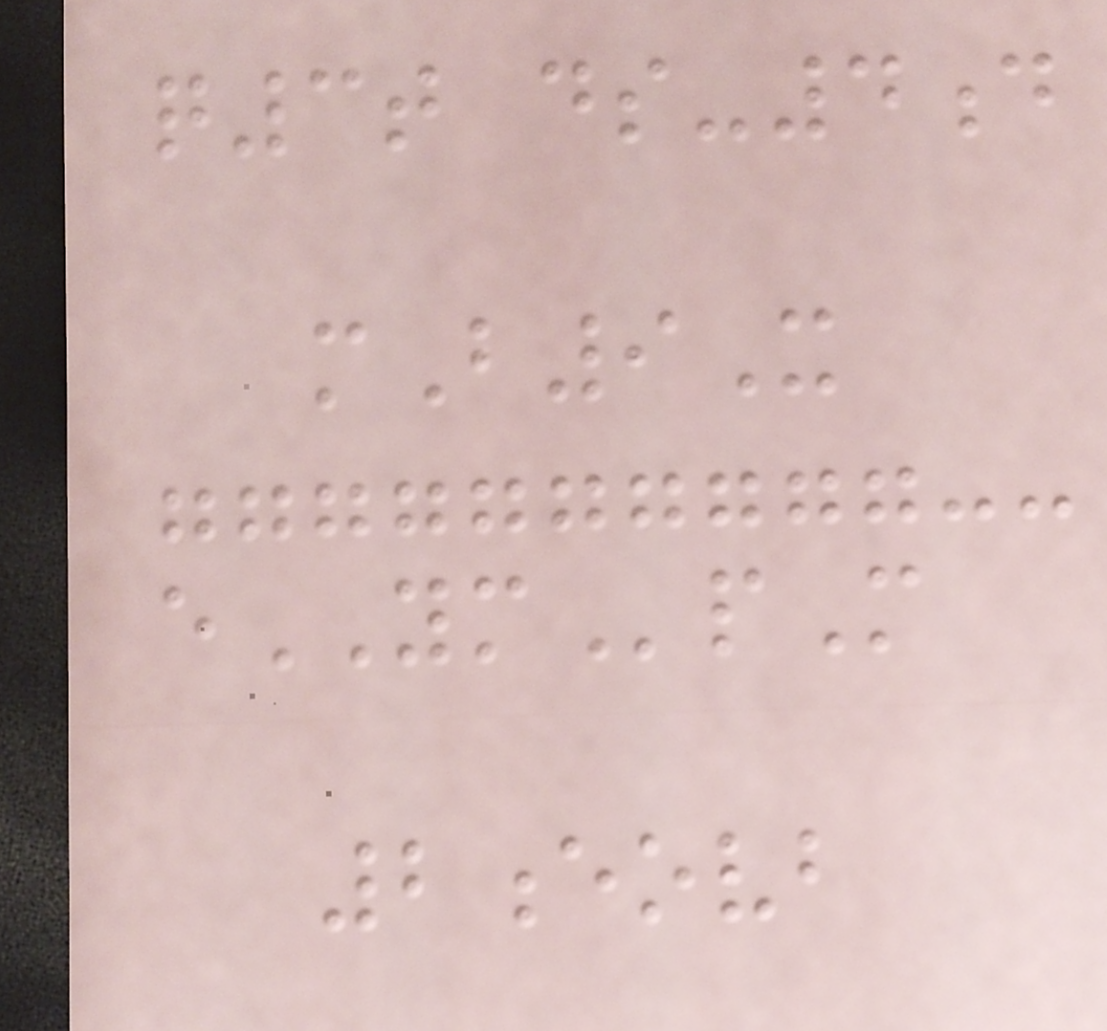q3t ds-4d
mB9X
eYMpM
2eovb
